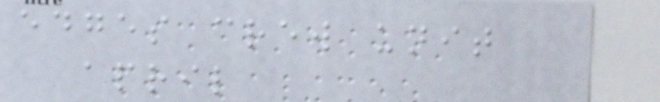edges crew unit
april
